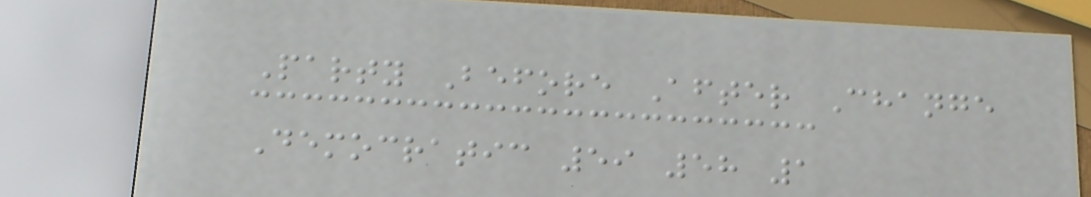Party Before After Change
Democratic 59 58 1
